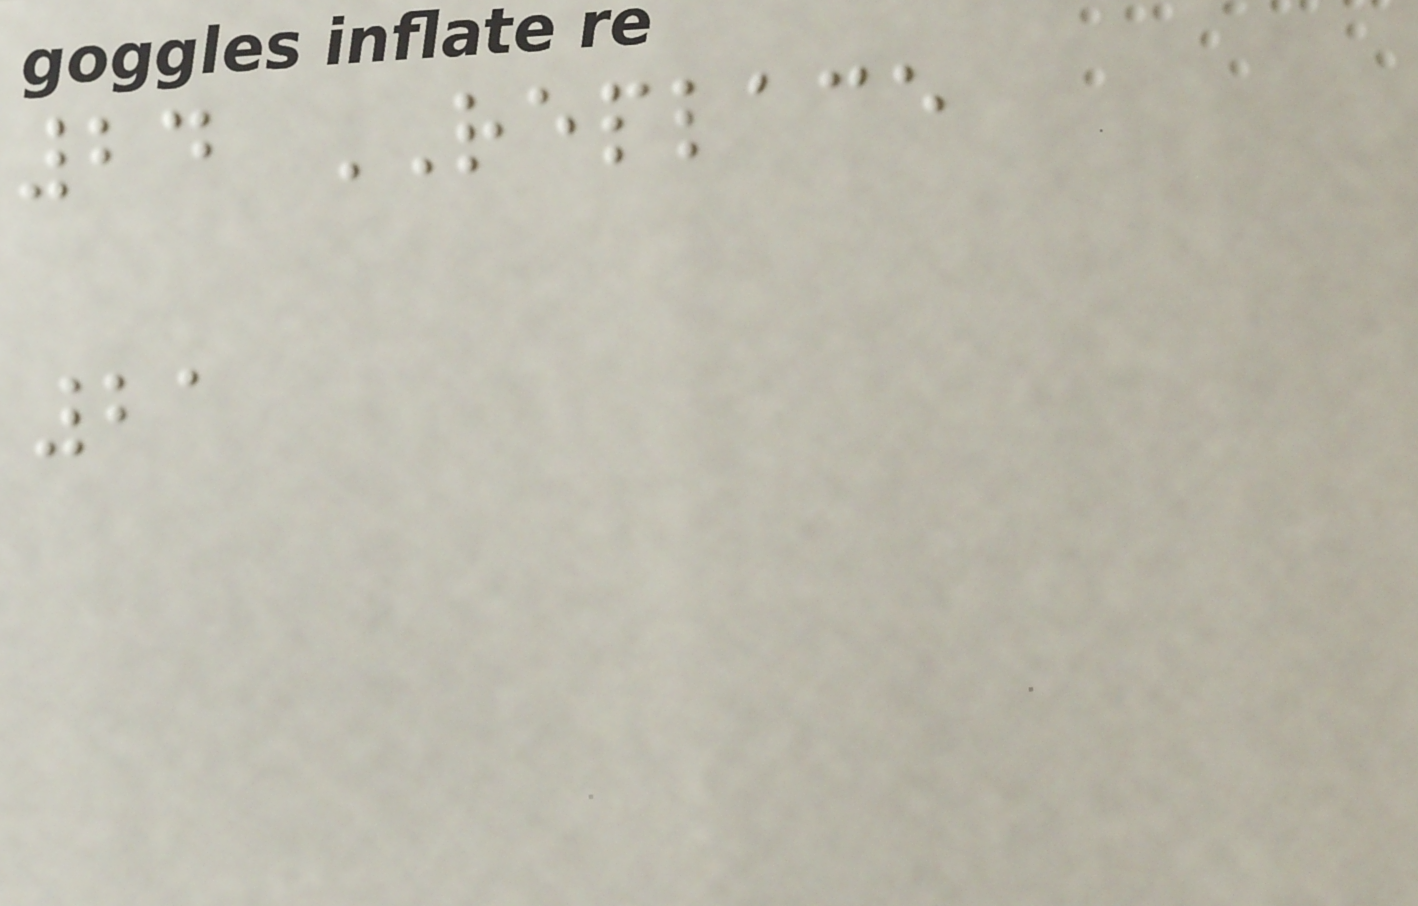24 REPLACE
21
